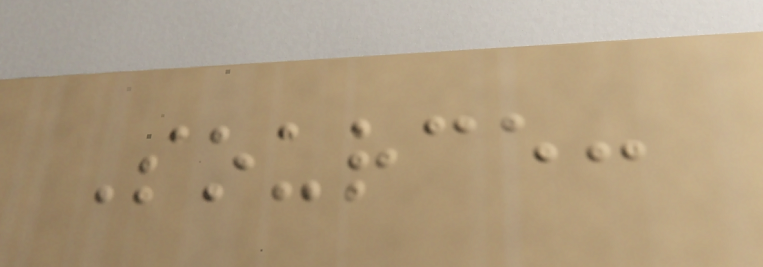Source:
